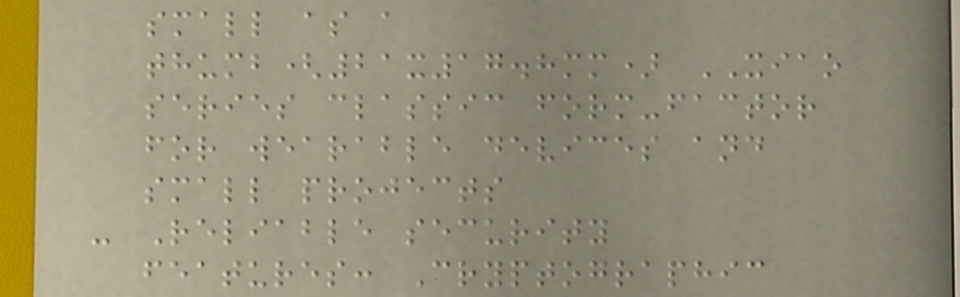small as a
thumb(21x17.8mm) XIAO
series classic form-factor
for wearable devices and
small projects
- Reliable security
features: Cryptographic
